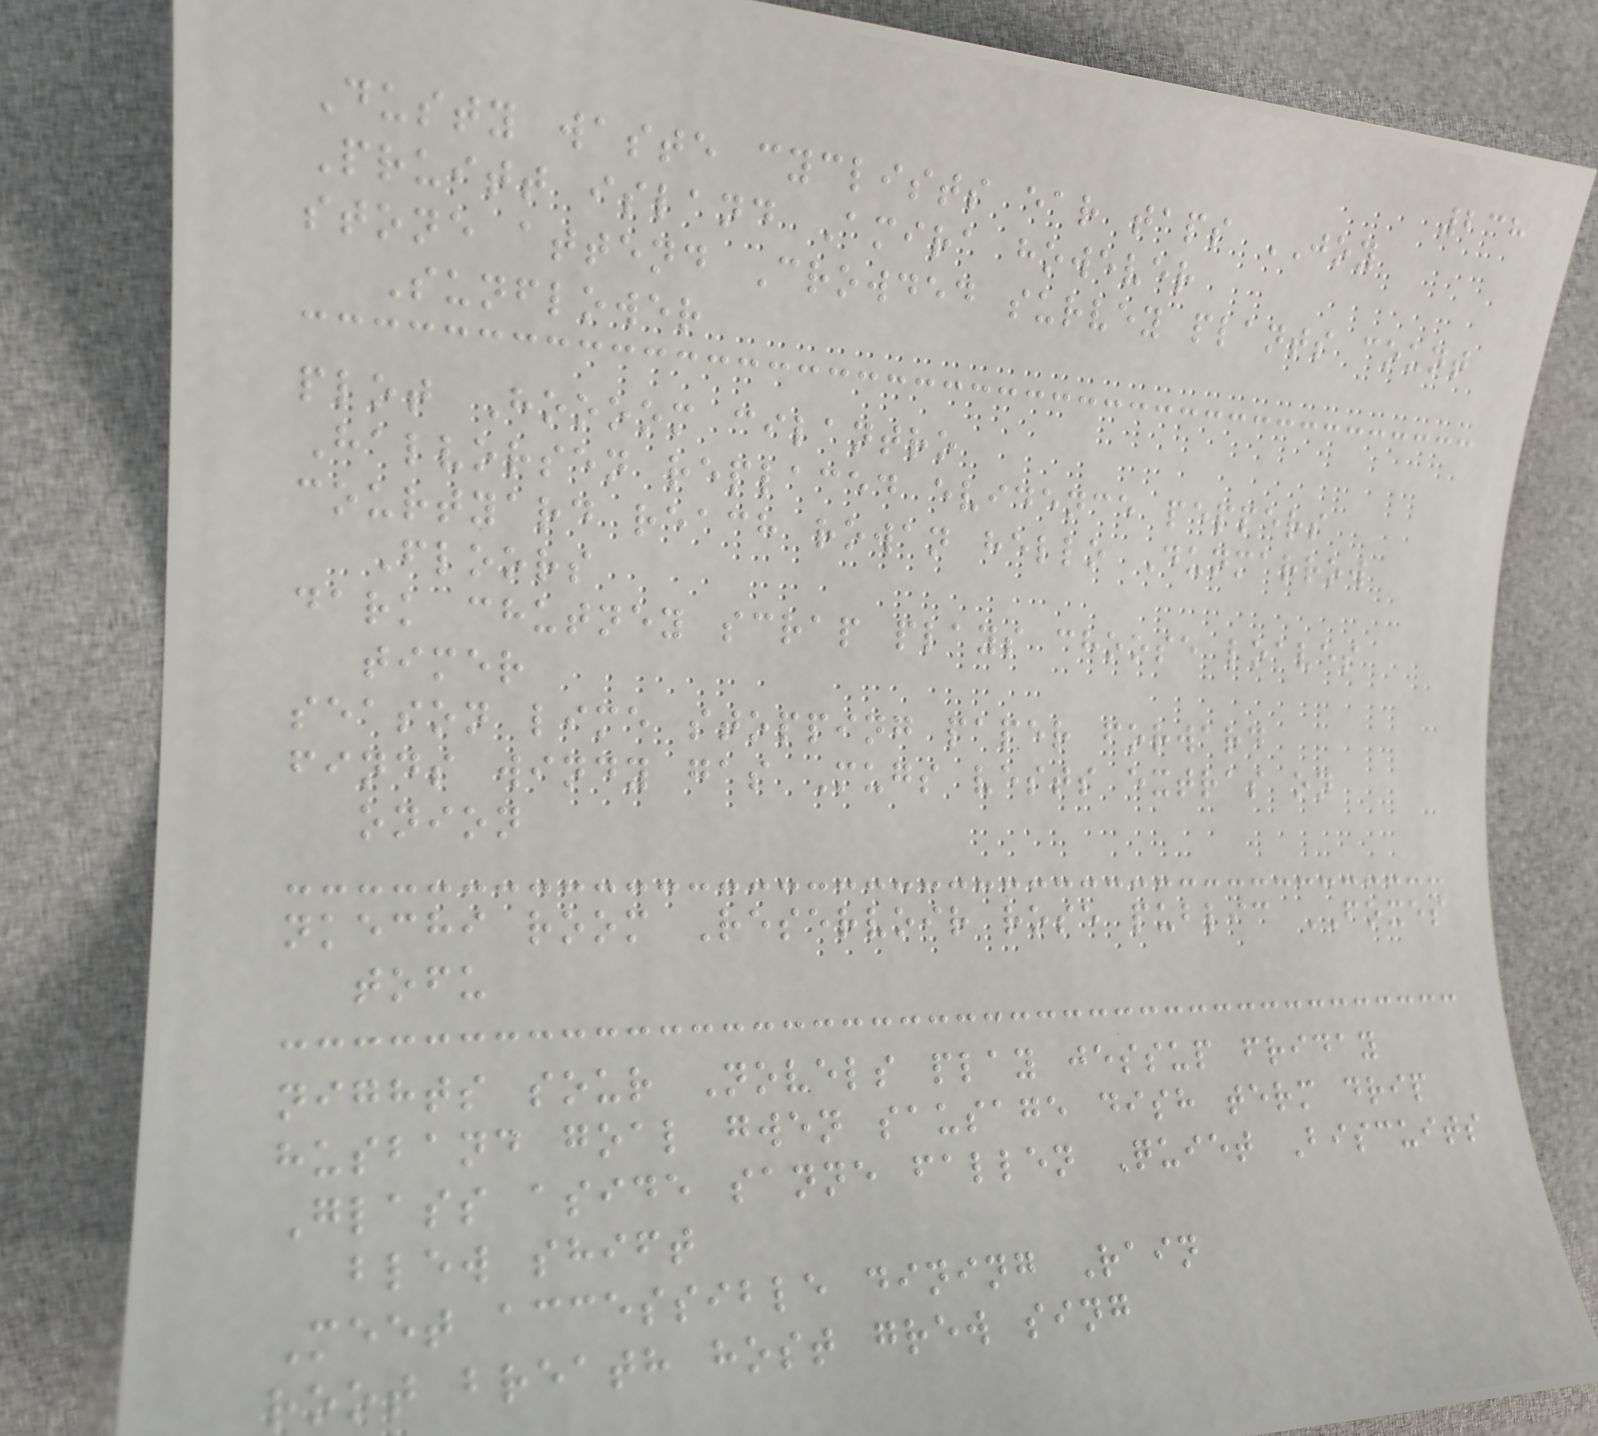238
Dusty waste cyclists ear taps JOY
Pruitt island Amira however
stone attend Crowded survey plants count
Sunflower
plot Hoooom cilantro
Halvorsen replaced evidence peppers
courtyard reach rowan hello Dunmarrow
Floors
dark chutney scrap plays choose loaves
timer
season lime stopping paper forward
finds windy gas Mugs vests extras on
onion
nkechi room Reservoir rose public FOXES
tofu
nights sour Novels play jessup friday
husband goal gwen sausage dish term drip
Glass aside sanne fallen Quiet Biscuits
blew shift
Meet accessible dining Rain
root breath host grew sing
